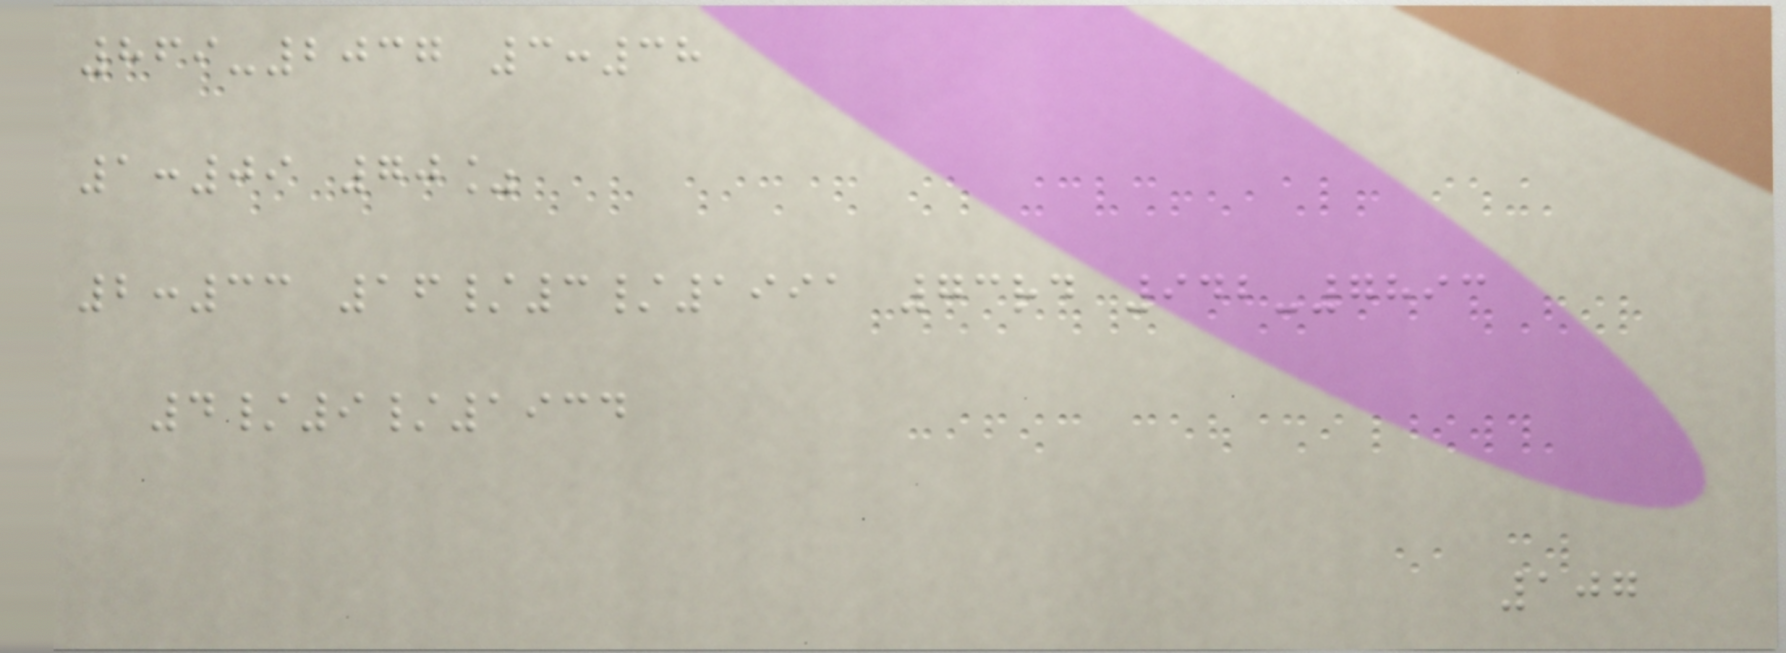869-2037 3:38
1:09 70%
2:33 16/3/1991 73rd 942-7893
4/9/1934
107
